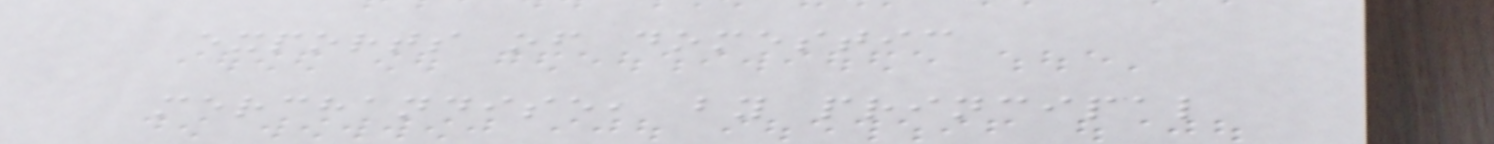exports of domestic
merchandise, by principal
